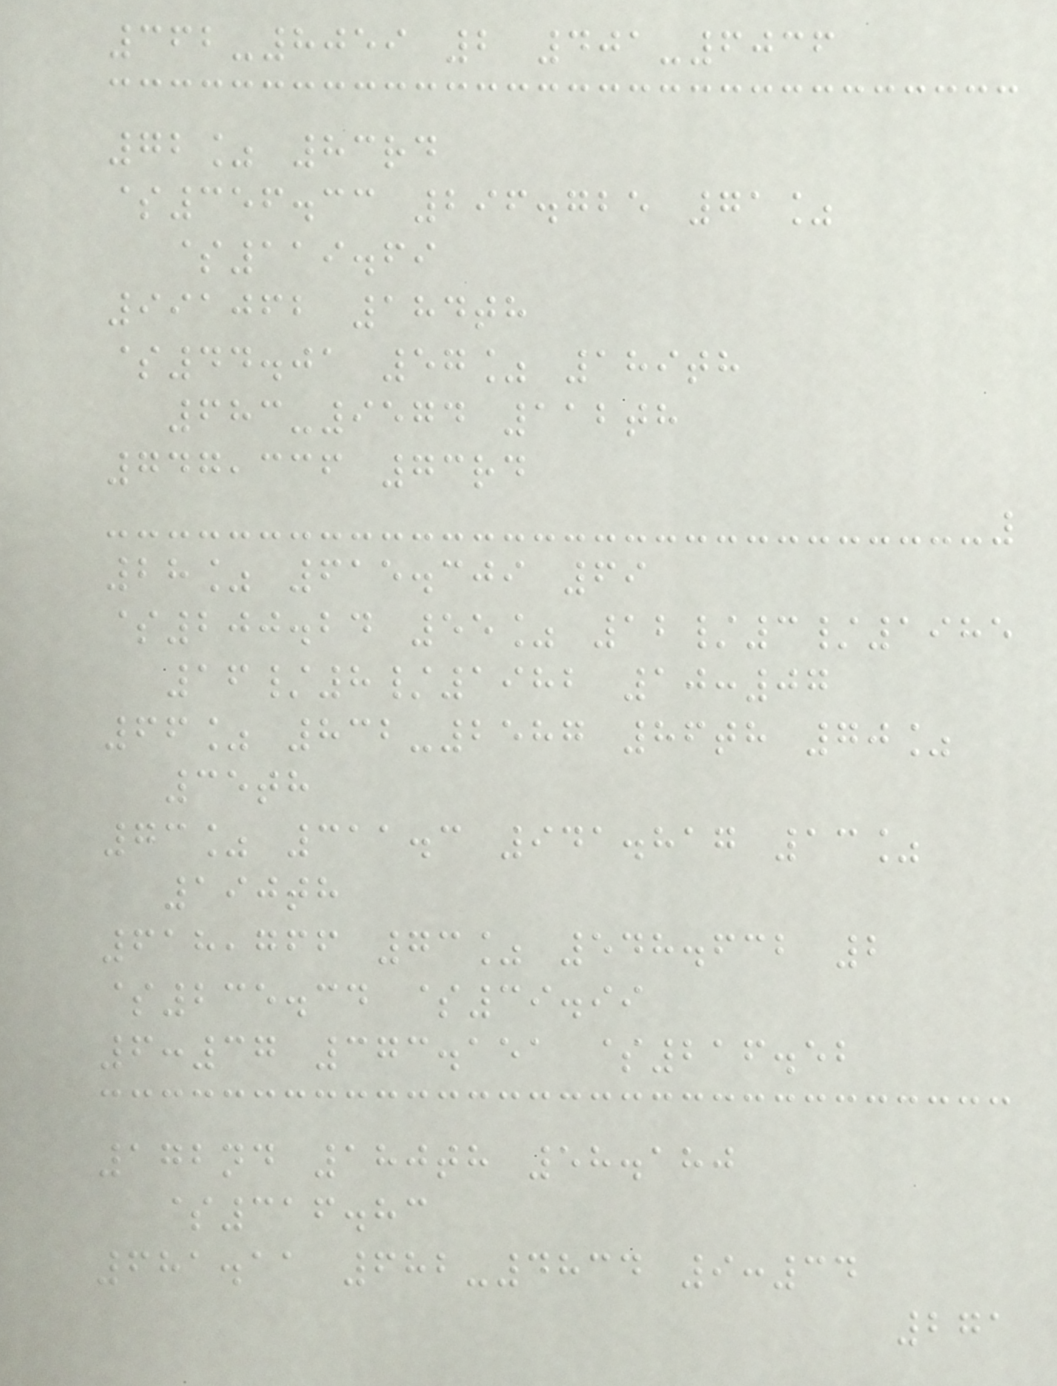362-8059 2 401-6036
72% 83rd
$356.33 296.725 71%
$119.69
991062 184th
$44.01 57% 189th
683-9574 112th
747,336 73rd
28% 615.309 69
$200.24 55% 12/3/1985
16/8/1982 10:07
66% 832-2587 86th 70%
35th
73% 311.3 941.817 13%
190th
618,766 73% 548.632 2
$235.34 $39.99
6:37 373.151 $216.52
172nd 180th 58.180
$316.83
681.11 682-4834 9:34
271
